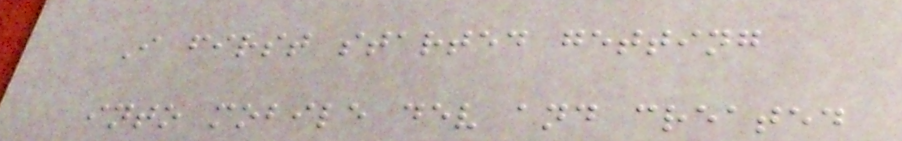I first started getting
into mobile dev and created
